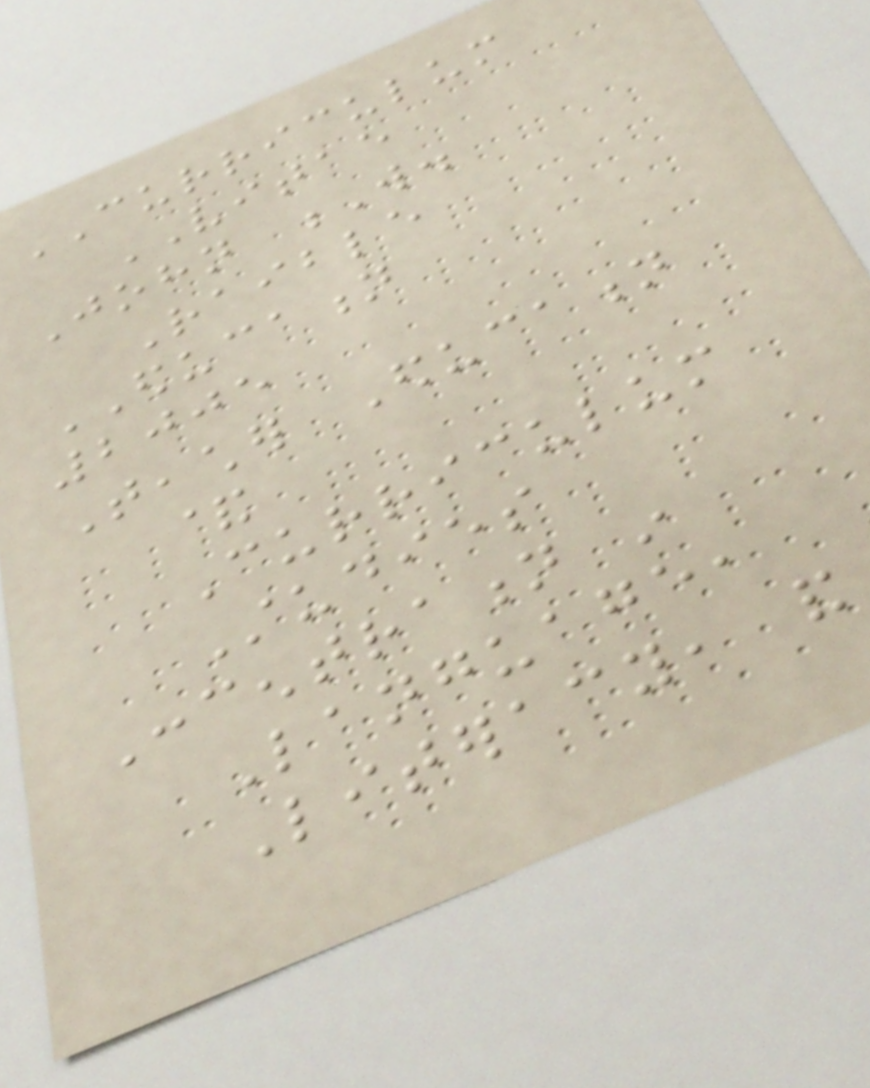CURRICULUM
VITAE
John W.
Raible
EDUCATION
2005
Teacher Education
&
Curriculum
Studies
Concentration in
Language,
Literacy, and
